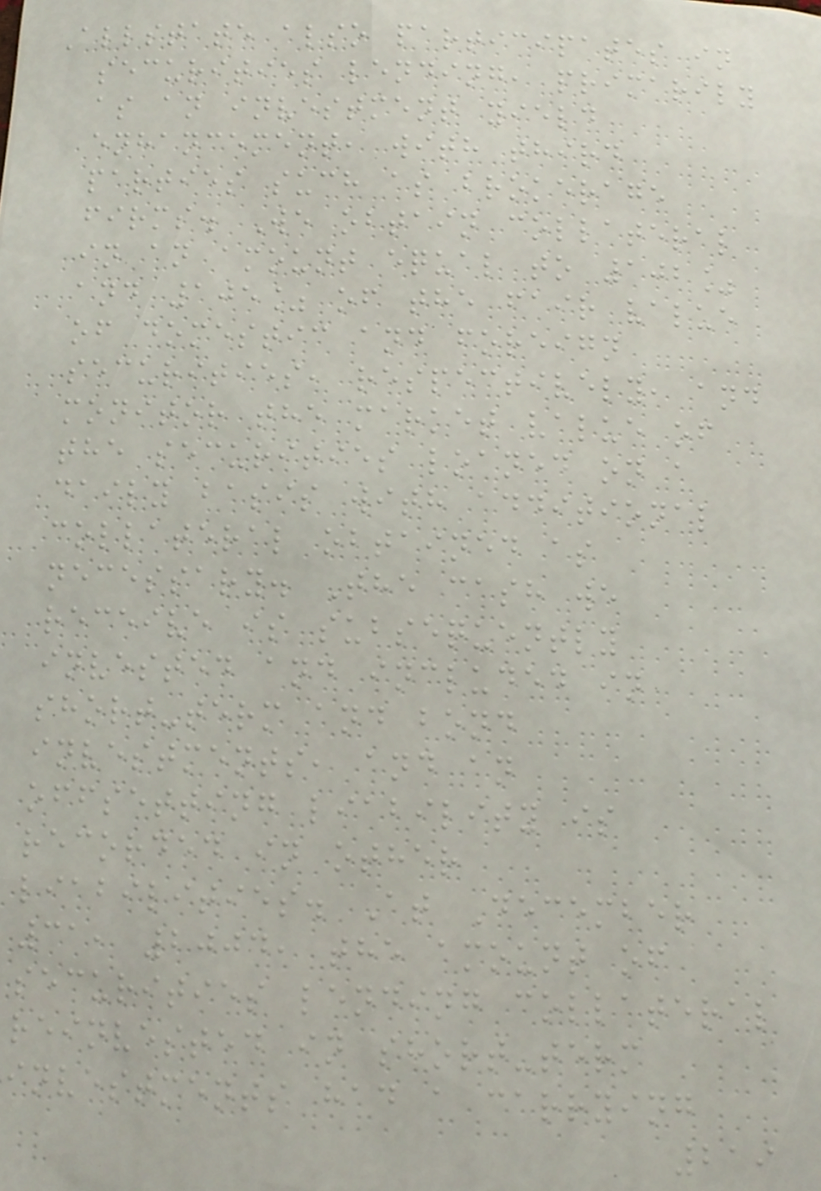Allstate also participates in
securities lending, primarily
as an investment yield
enhancement, with third
parties such as brokerage
firms. We obtain collateral
in an amount equal to 102%
and 105% of the fair value
of domestic and foreign
securities, respectively, and
monitor the market value of
the securities loaned on a
daily basis with additional
collateral obtained as
necessary. The cash we
receive is subsequently
invested and included in
short-term and bond
investments, and an
offsetting liability is
recorded in other
liabilities. At December
31, 2004, the amount of
securities lending collateral
reinvested in short-term
investments had a carrying
219
